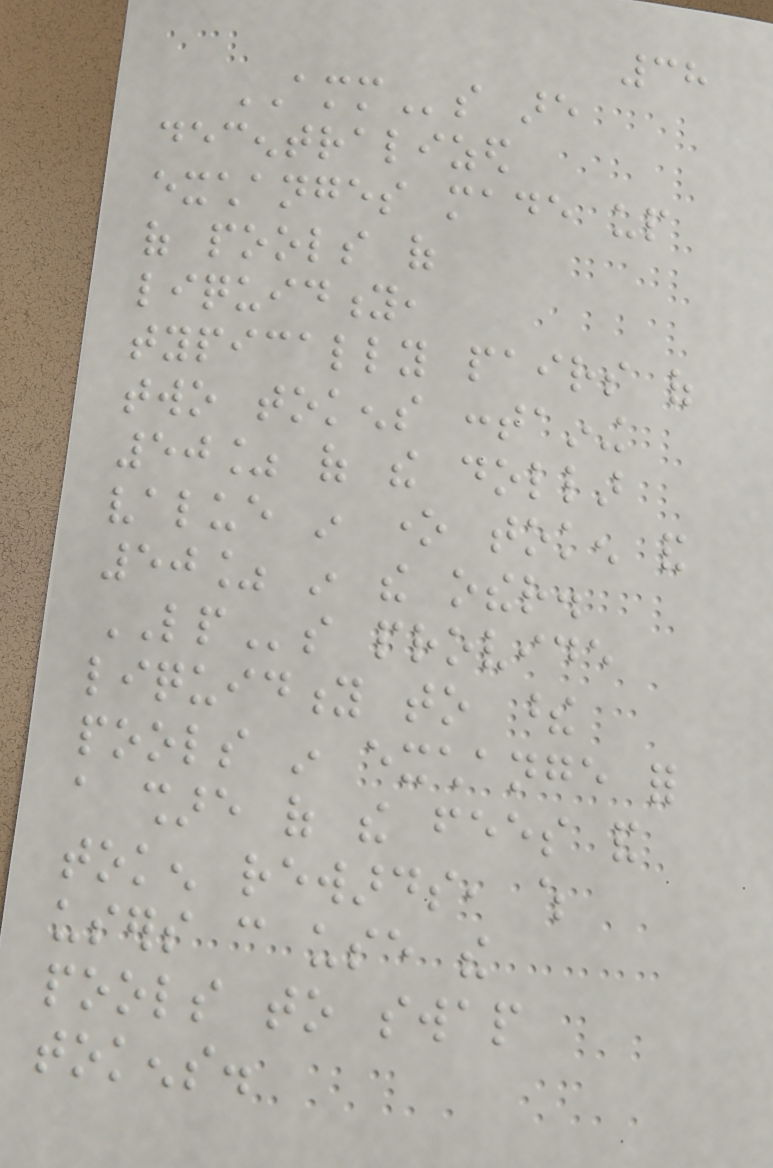38
AMMs are
decentralized
exchanges made up
of pools of
liquidity,
typically pairs of
two tokens containing
50% of the dollar
value in one token and
50% in the other.
LPs provide
liquidity to these
pools in exchange for
a share of the fees and
token rewards, which
users can use the
pools to swap
tokens.
